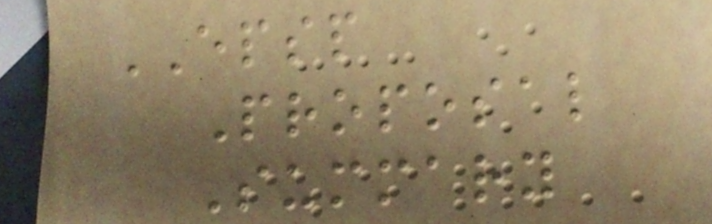EPSP
Proposal
Summary
